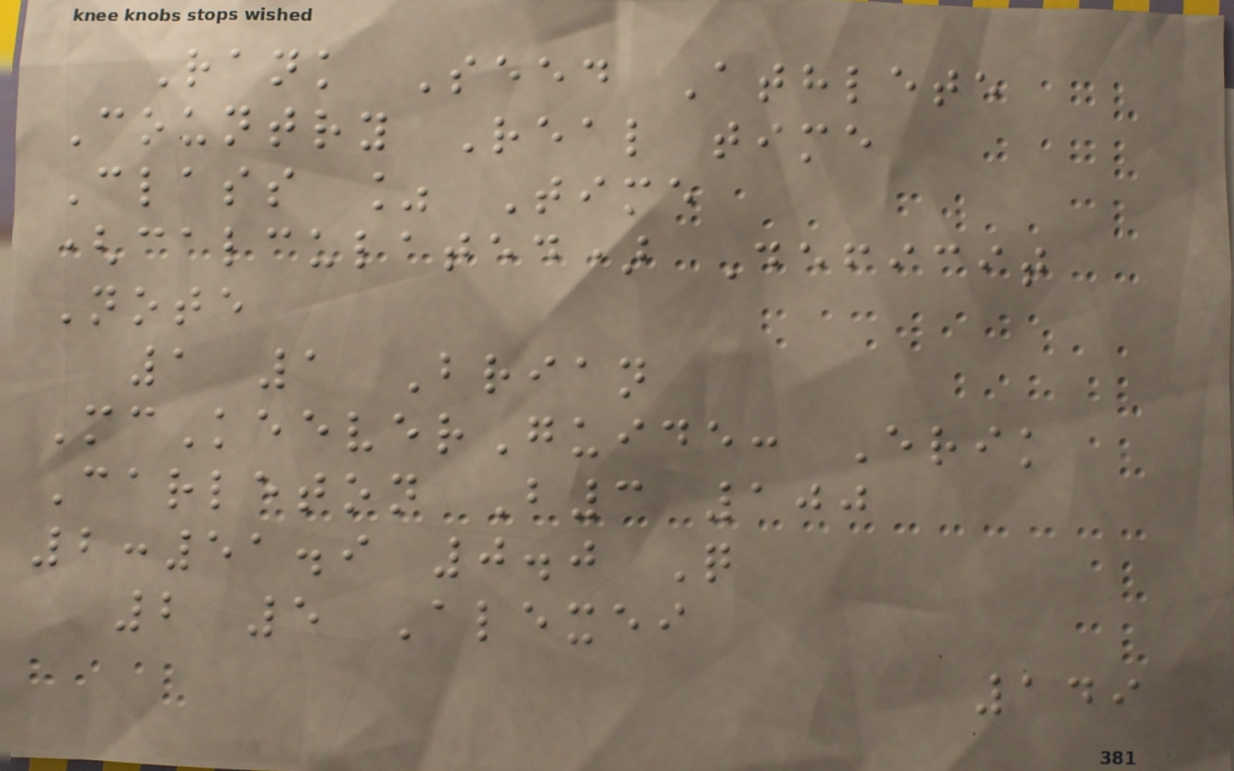Rank Seed Athlete
Country Real time
Class % Time
(calculated) Deficit
Note
1 1 Brian
McKeeverGuide: Erik
Carleton B3 100
2:51.9 0.0 Q
2 5 Alexei
149
